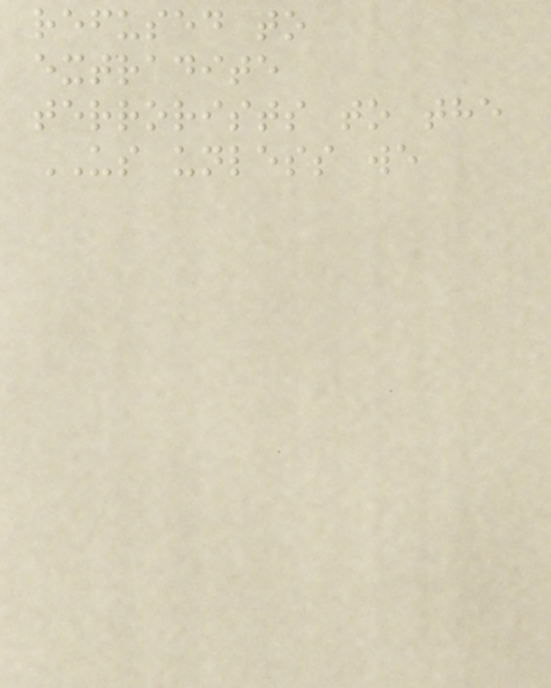refused to
extradite
terrorists to the
US unless we
